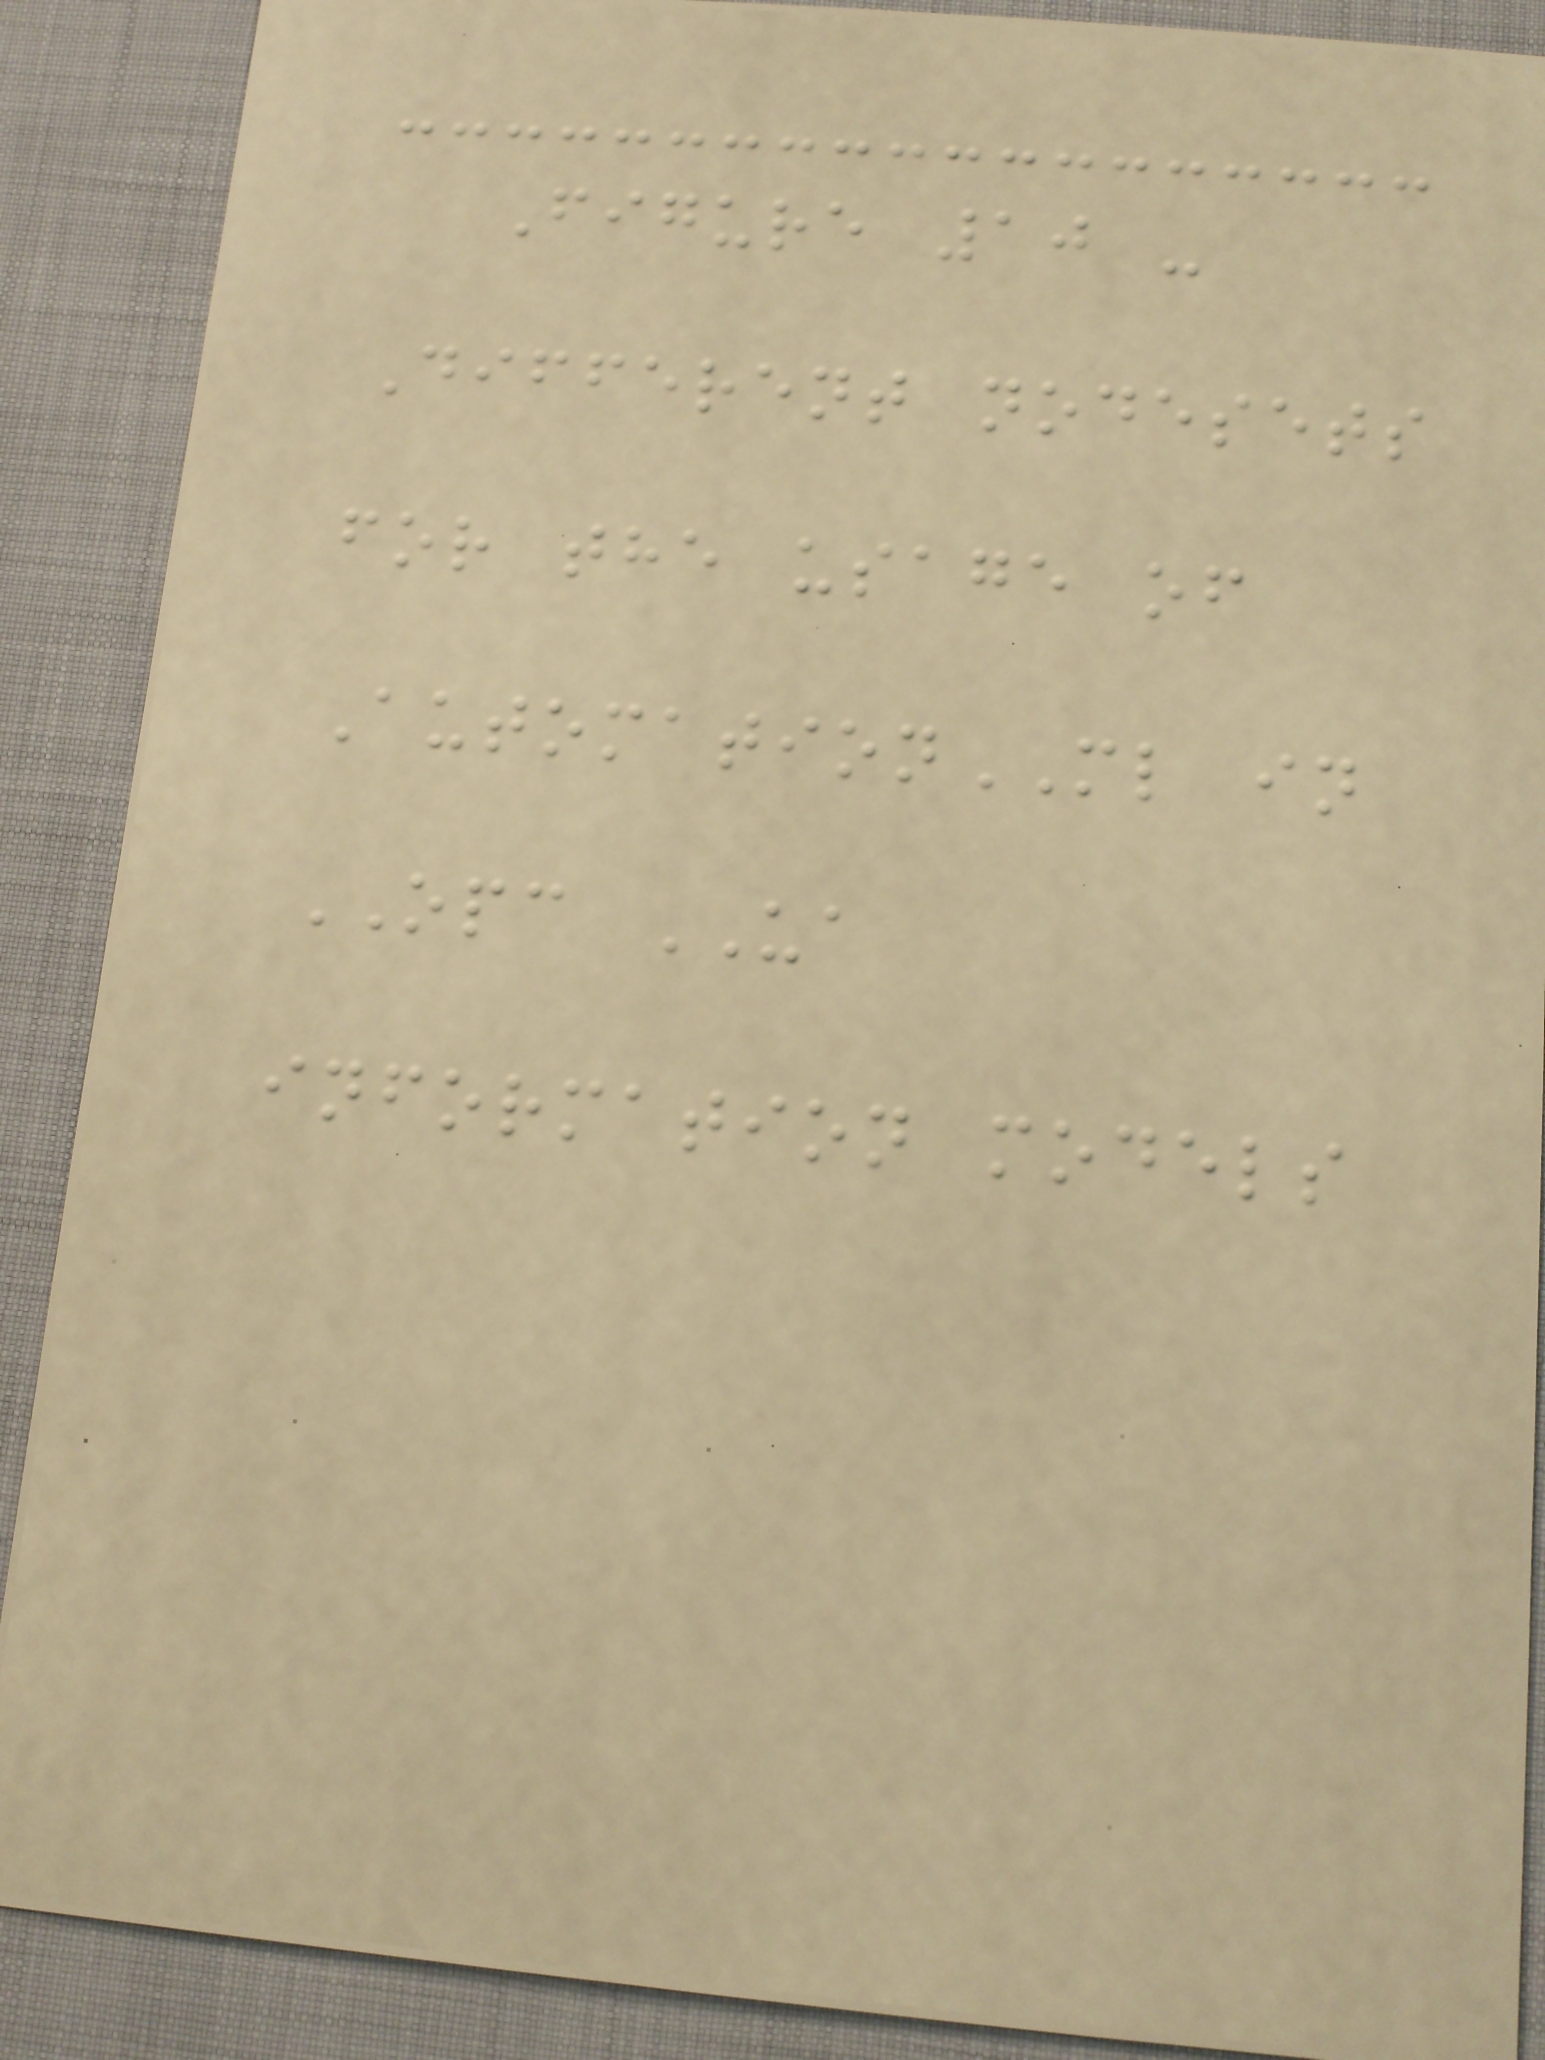Figure 10 -
Different nodesets
for the usage of
AutomationML in
OPC UA
information models
